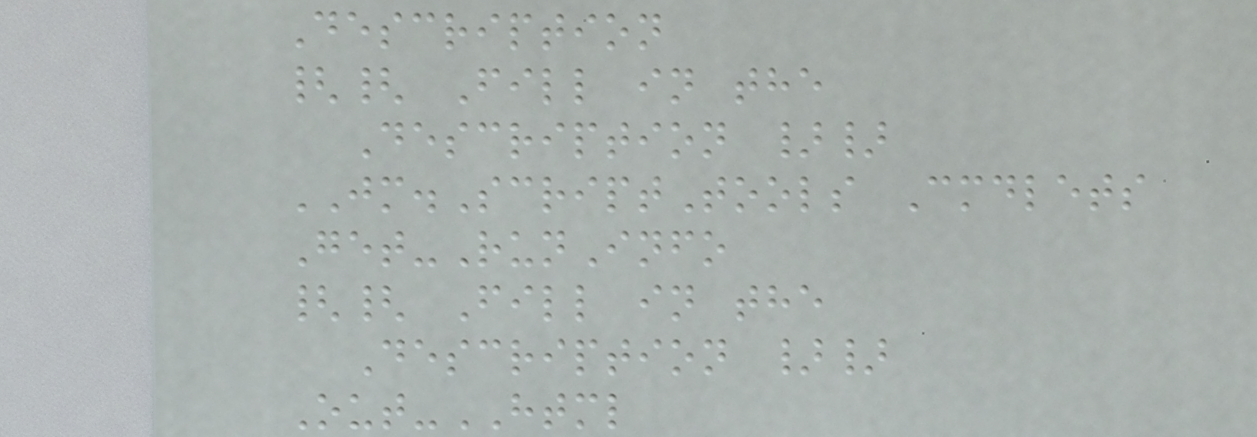Description
{{ Fill in the
Description }}
JM.ScriptTools Cmdlets
Get-RunInfo
{{ Fill in the
Description }}
Out-HTML
